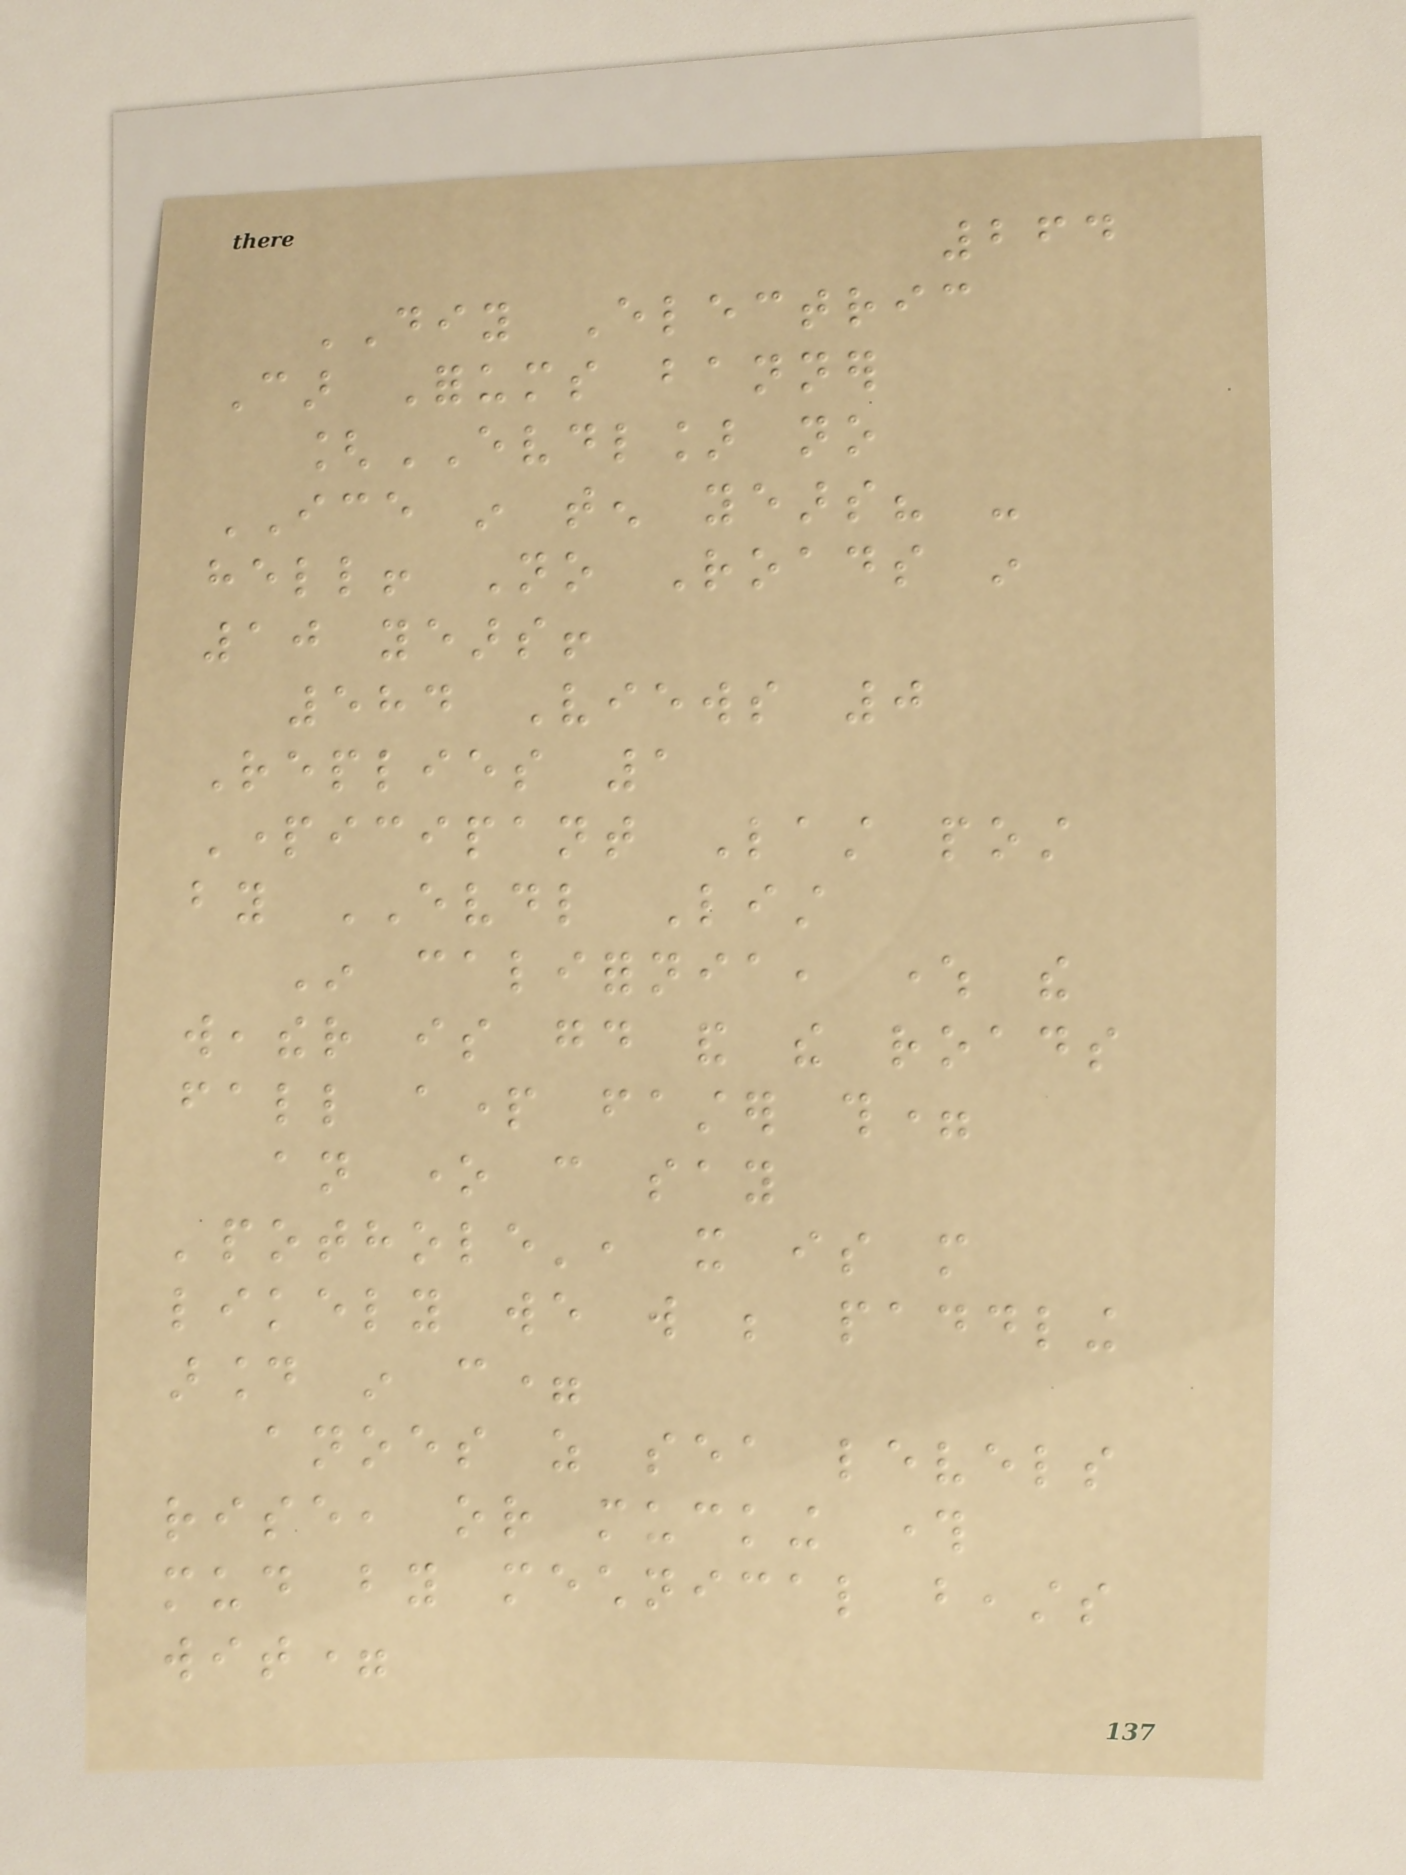264
DIY Electric
Car Forums banner
[EVDL] no
ICE in ten years? -
hell! No Roads in
10 years!
584 Views 0
Replies 1
Participant Last post
by EVDL List
In california, where the
weather is good and the roads
fall apart faster th=
an one can say
'pothole', it is more
likely we will be paddling
around in c=
anoes as sea levels
rise, or mucking through
mud by mechnical beasts
wit=
